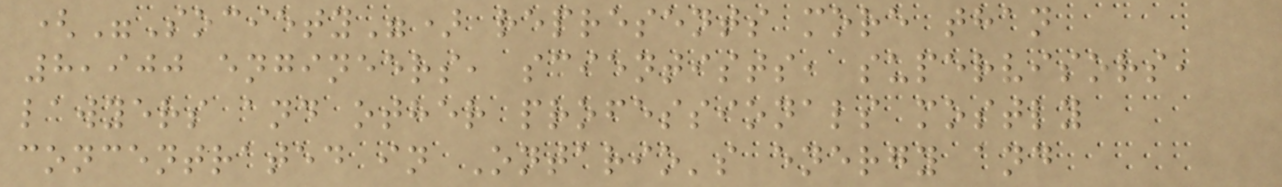("Society") represents more than
8,900 engineers, scientists, supervisors,
lawyers and other professionals mostly
concentrated in Ontario's energy and
